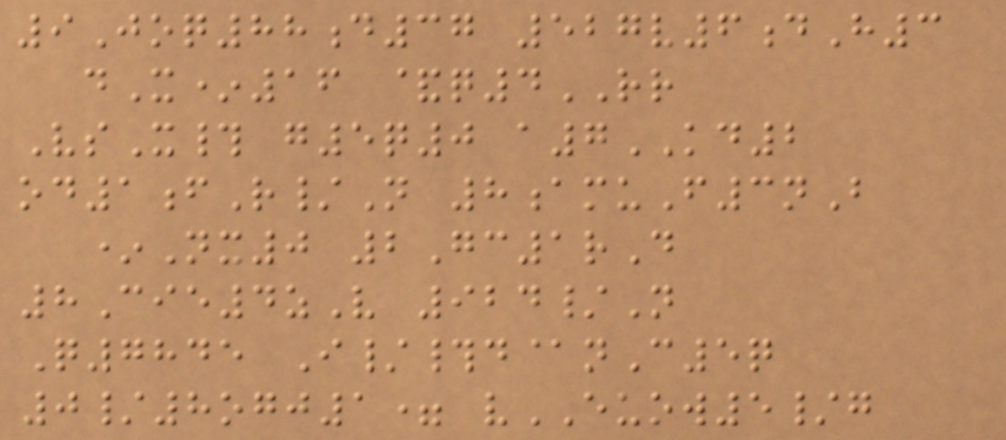9Joq88d37 527v6dH3
dX*16 &q4RR
VsX# g5q0 a7KD2
od1fR/N 8amuF3nB
*Nx0 2Gc1rD
8Cie4zV 924/N
Q7845 I/#d@nC5q
0/8ogj1= vEUOW5/g
